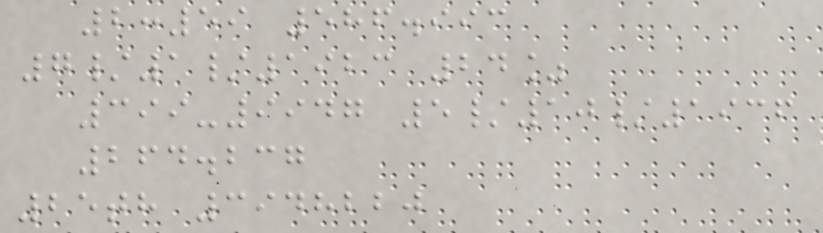2:59 586.993
7/1/1923 24%
399-9947 5/10/1936
264.237
25th 3948220
